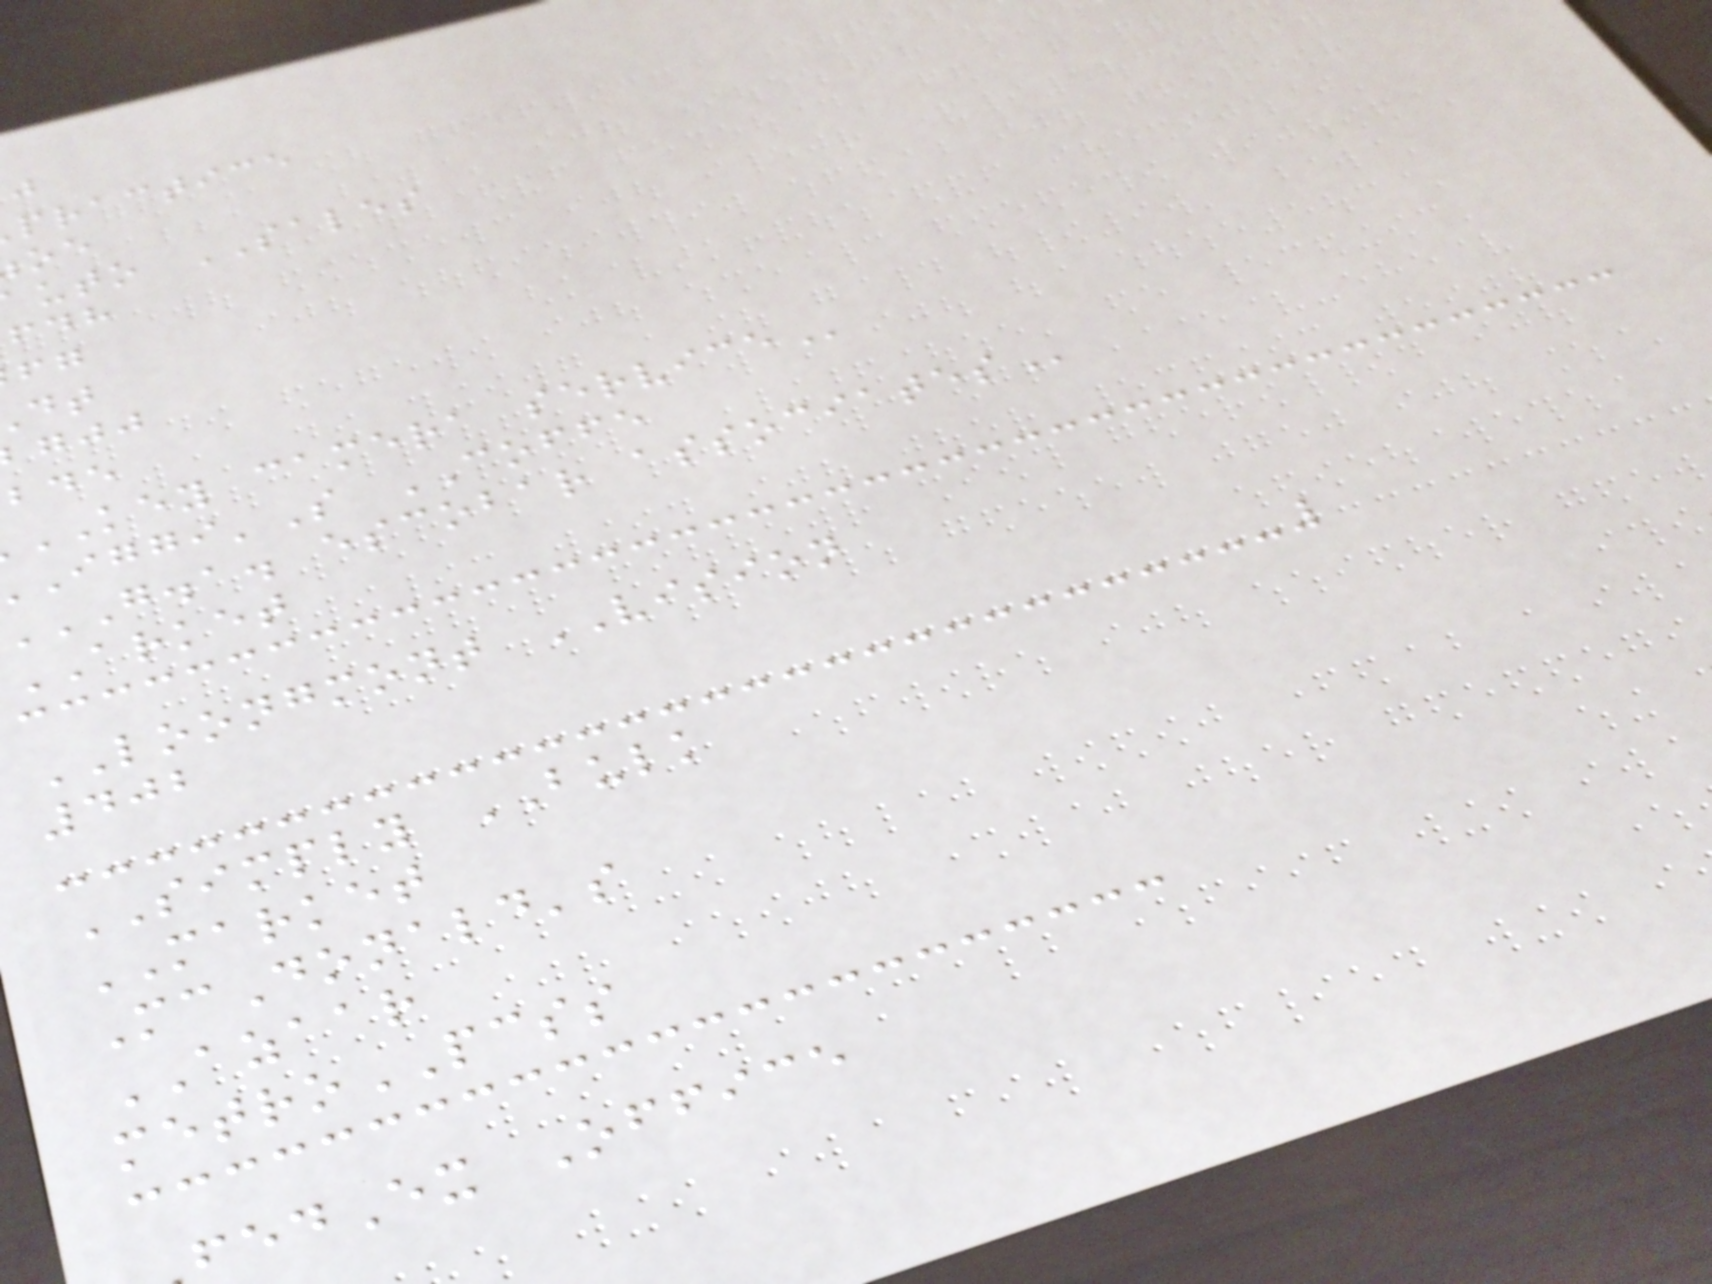practice
uto SALES
KEY camera
'S COFFE
g.a. escobar
ARKET
LOONGMONT VISION
402
SIMPLY BULK
MARKET
McDonald's
AZAAR
metroPCSS
edEx Office
